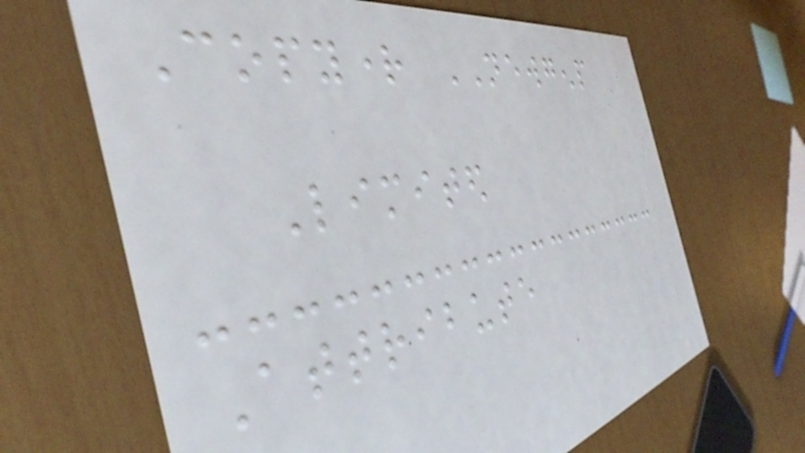Copyright NEWGENP
Limited
Attribute
